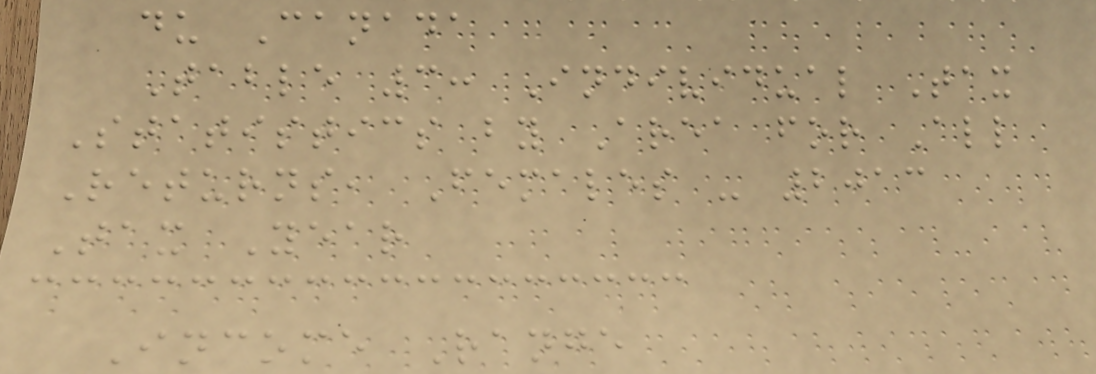du Canada
Table 3: Individual Tax
Statistics by Area for All
Returns, Females - 2013
Tax Year
Income Range
